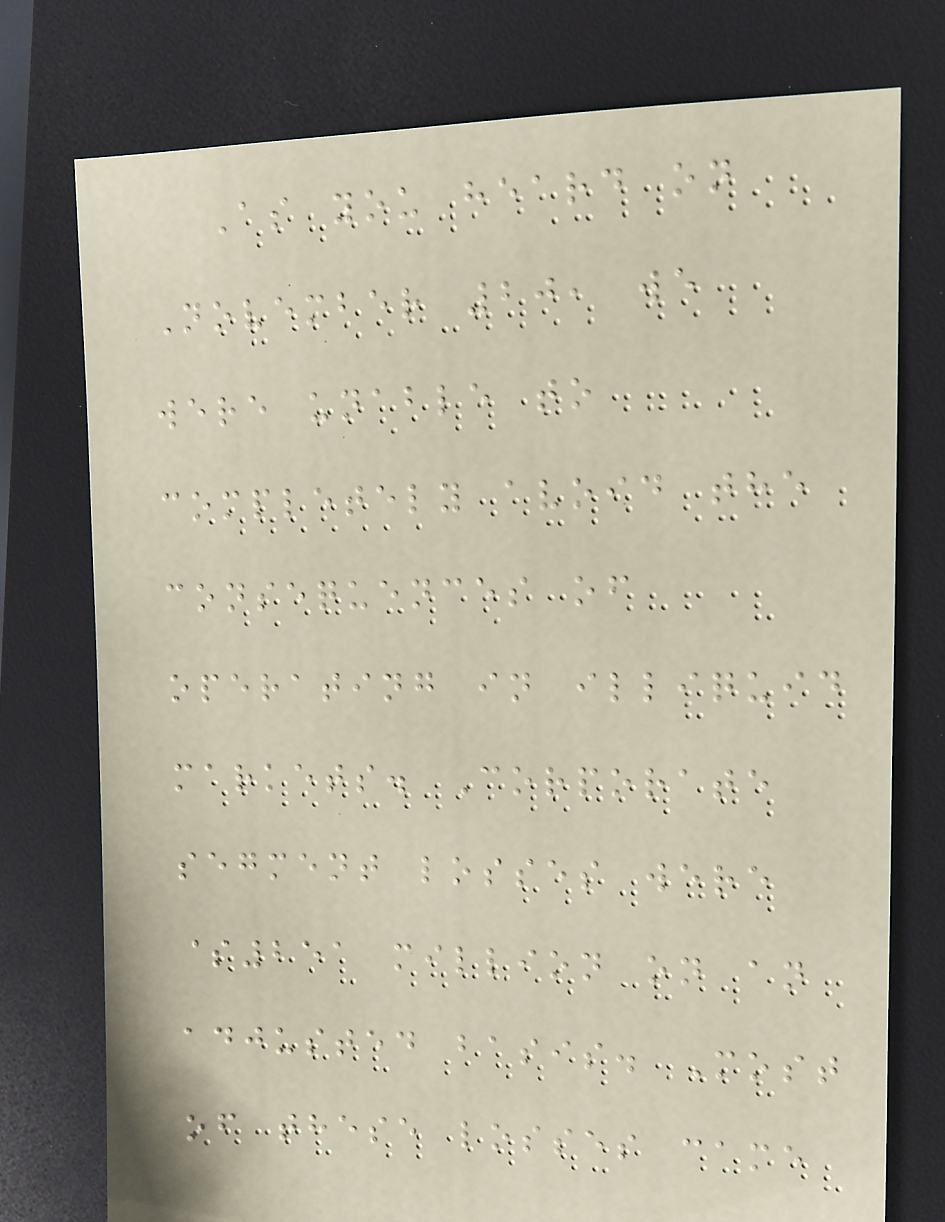As you heard on
November 20, we
were unable to
completely avoid the
consequences of
operating in illiquid
markets. Corporate
segment losses were
$251 million on an
adjusted basis. Most
of these losses came
